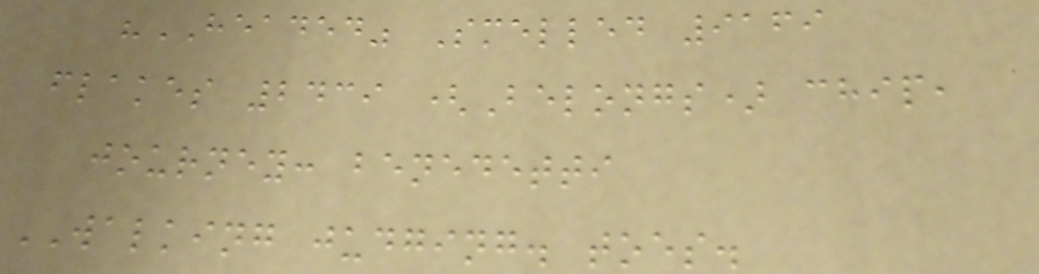"HEADED" Smelled 9169
flakes 2439 (Belongs) chip,
journey: benedetti
WALKING judging. toes.
